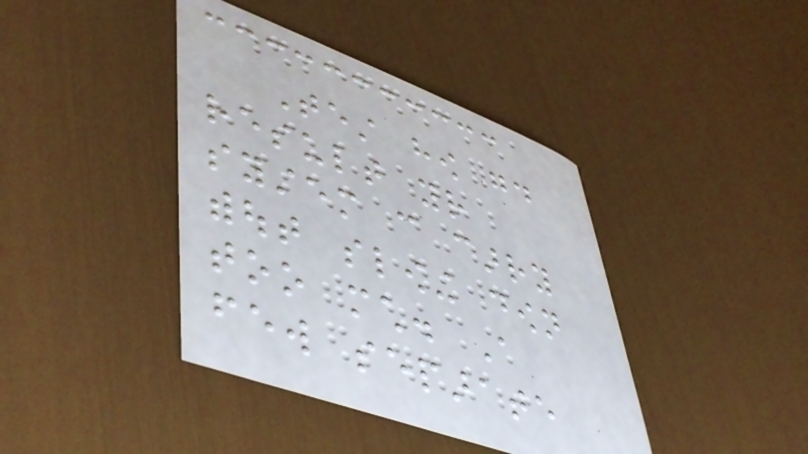Test how good
result your
system can carry
without slowing down
too much. A
few separate
